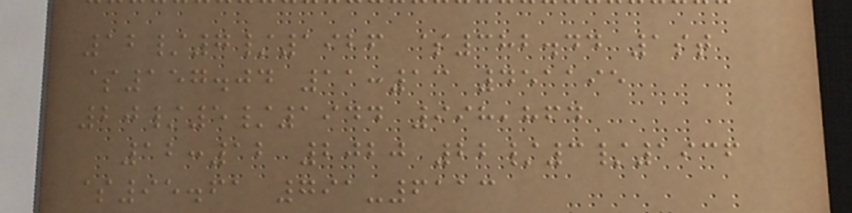12/7/1926 $382.44 1st
$157.04 11:13 451195
20/5/1944 998,864
12:12 2020 22/3/1936
$95.61 791-6113
